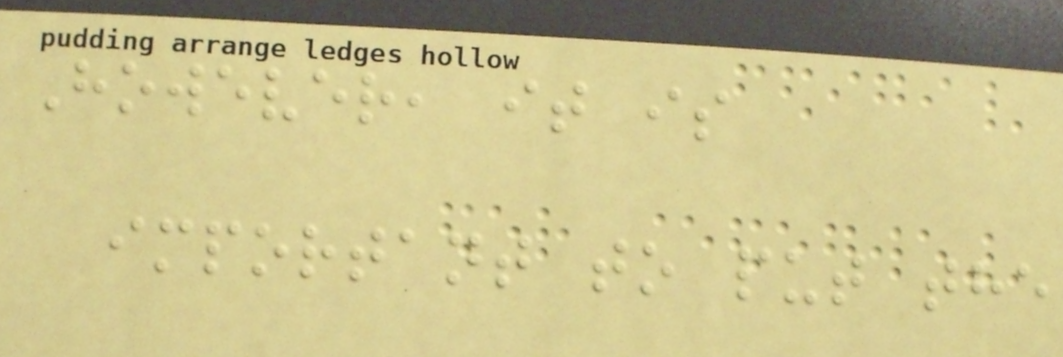However, it is
important to put the
